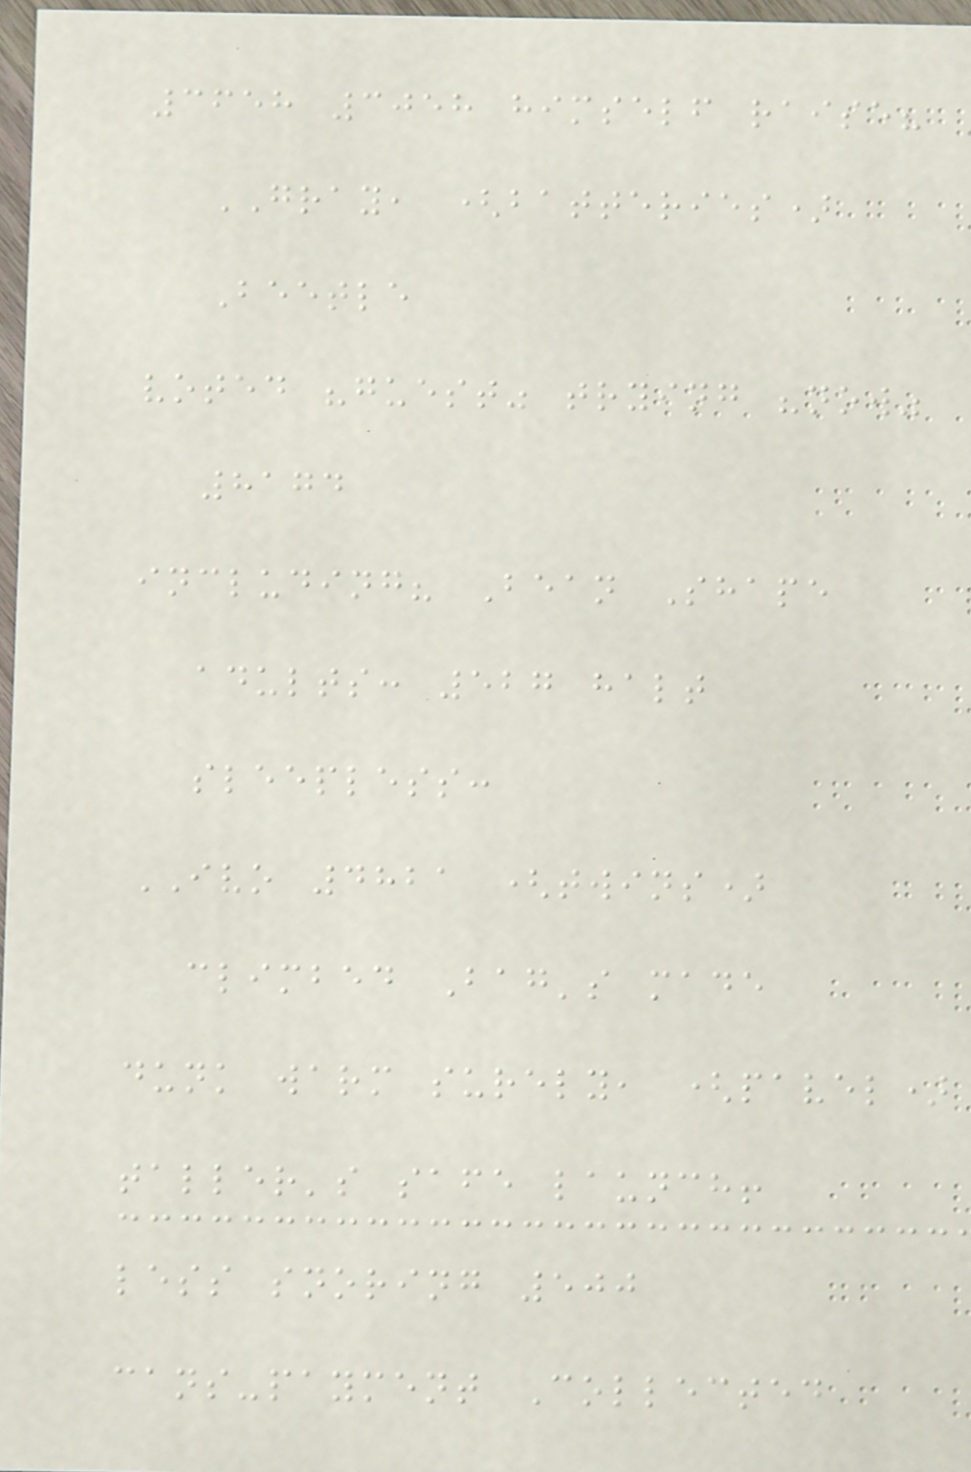3658 3058 himself raise?
GRAY, (batteries)
Beetle
voted "guest" trying "now"
8174
including? Bean Shape
adults: 527 halt
sleepless:
IVO 4821 (twins)
climbed Bag's made
dunk warm surely, (pavel)
taller's safe launch!
less snoring 500
cans-payment Collected
